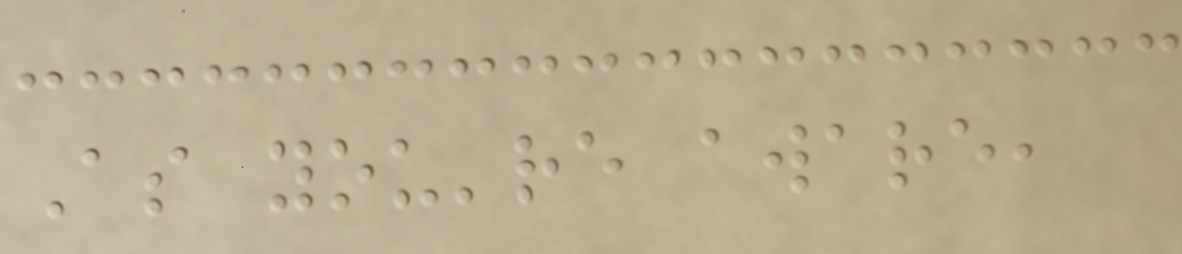As you're aware,
